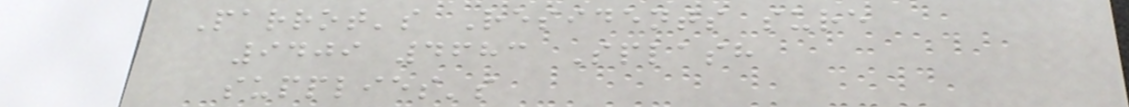Parrot's Residents sure
9409 4683 Splash
supplies's
